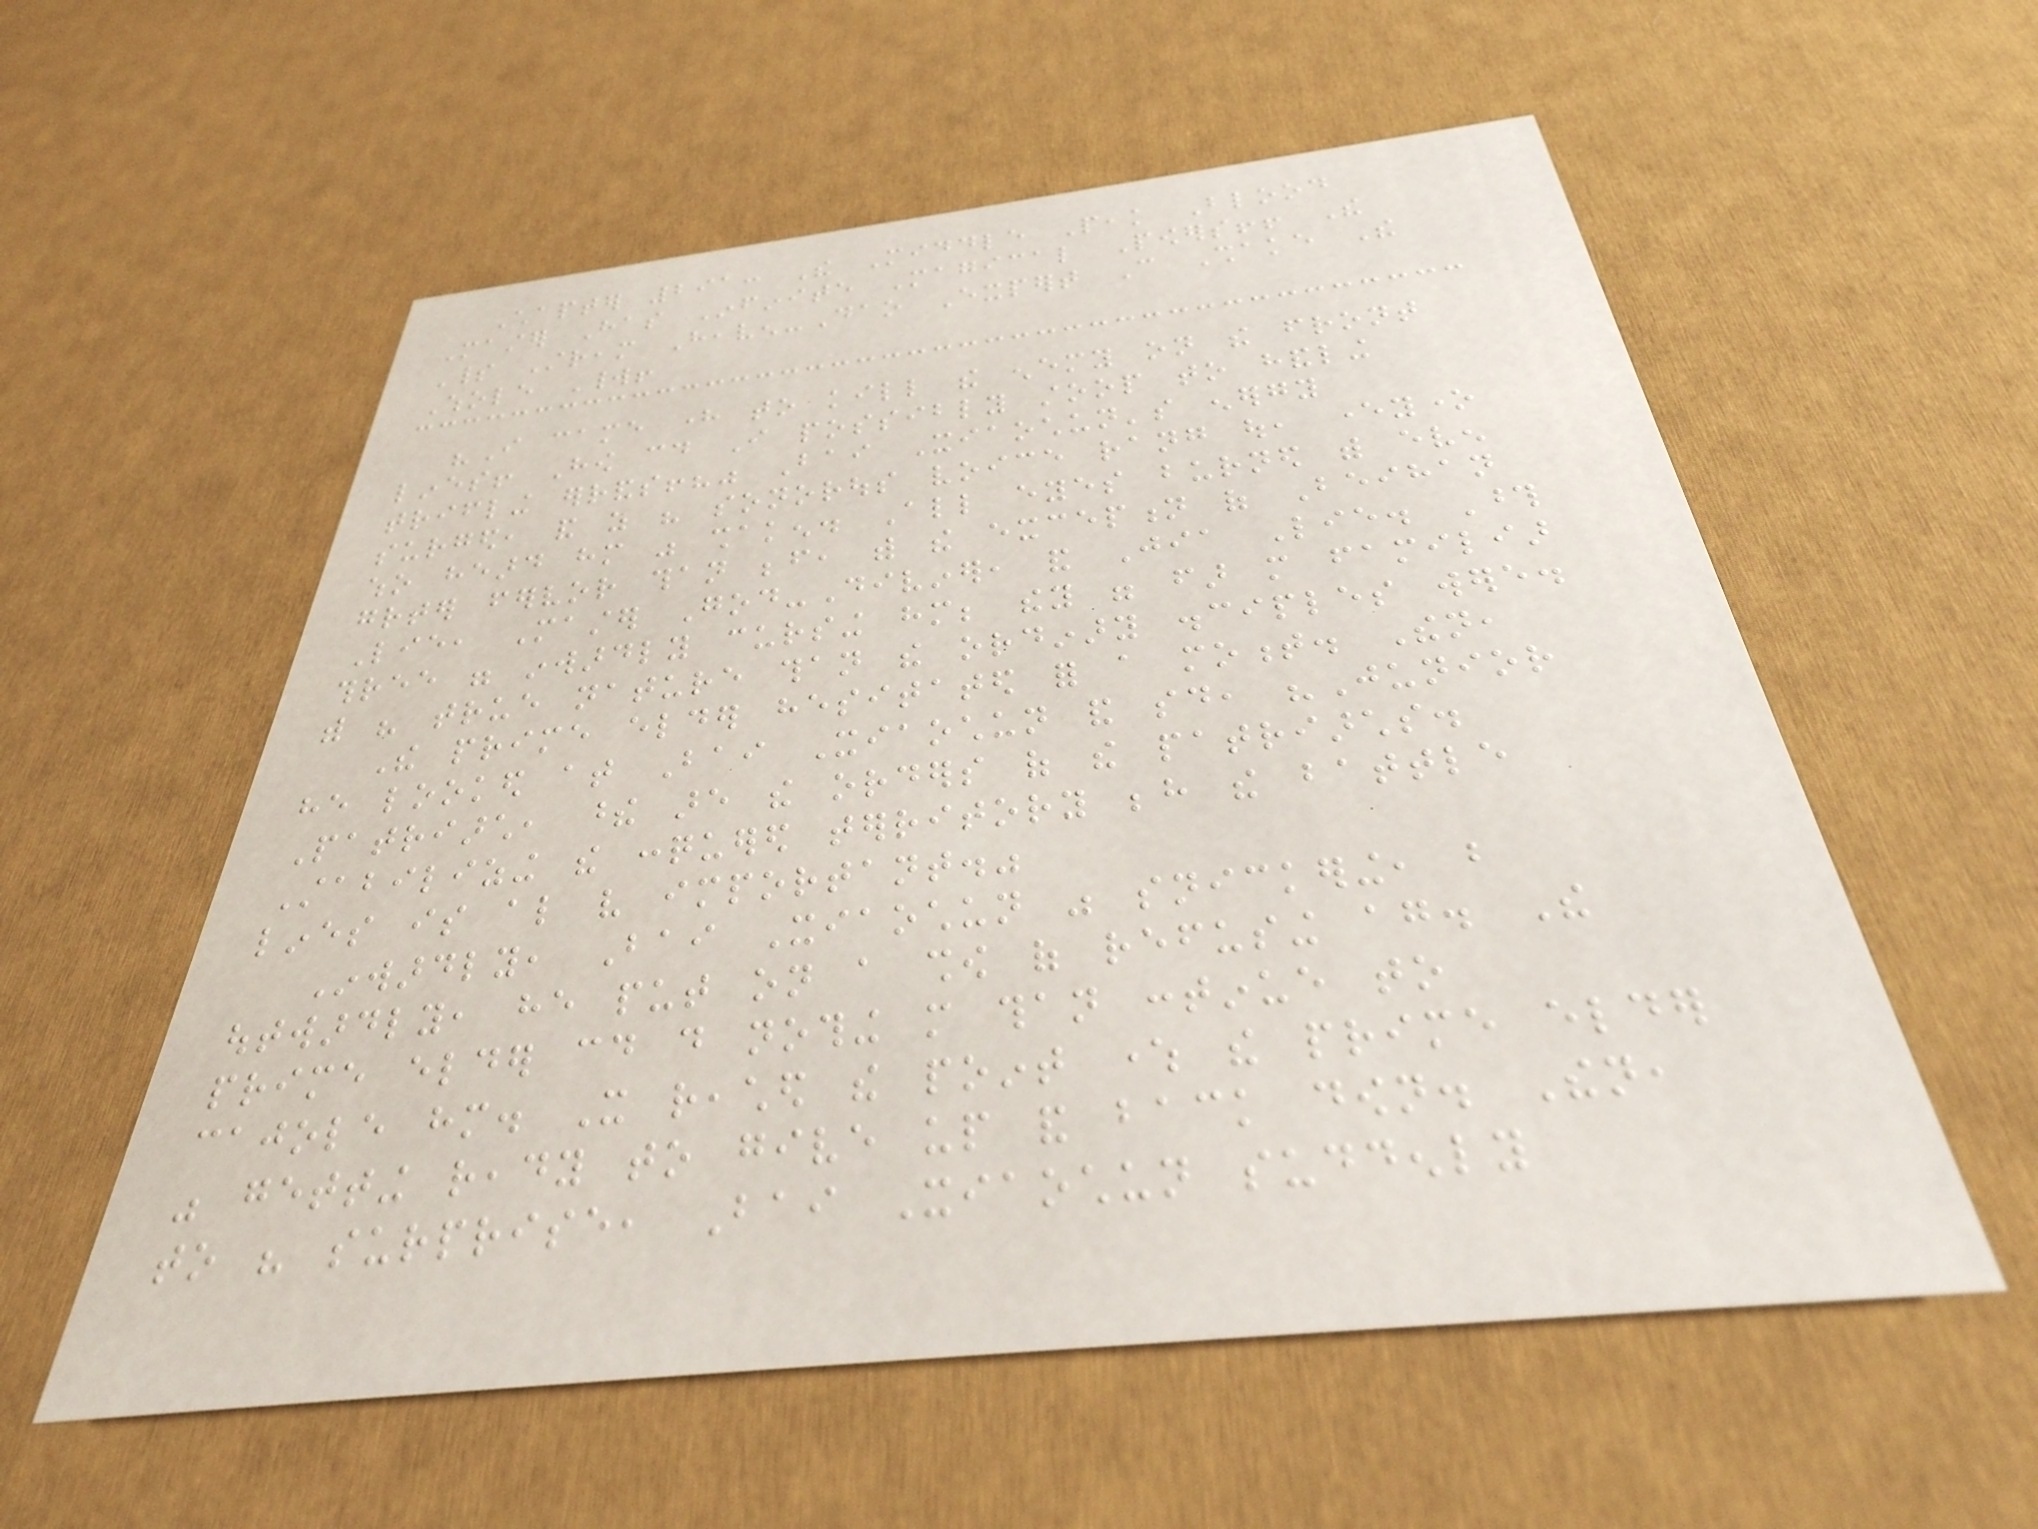Chapter 291: The Middle Peak Blood
Master Has Infinite Magical Powers!! The
Spirit Stream Heaven-Dao Expert Can Shake The
Whole World!
"I came here to kill the enemy on the front
lines! How could I possibly stoop to handling
trifling errands!?" Bai Xiaochun's energy
surged, and as his sonorous voice rang out, everyone
who heard him was shaken. All eyes burned with even
greater fervor than before, with the exception of Beihan
Lie, Master God-Diviner, and Jia Lie. Those
three were inwardly cursing him; they were far more familiar
with his true nature than the ordinary disciples were.
The prime elder hesitated for a moment. Then,
he looked at Bai Xiaochun and said, "Junior
Patriarch, these are the orders of the patriarchs.
Stabilizing the conquered territory behind the battle
lines is also very important."
Inwardly, Bai Xiaochun was snickering, but
outwardly, he put on a show of refusing again. The
prime elder could do nothing more than continue to
cajole him. It reached the point where the prime elder
was getting ready to give up and back down. Then,
to his surprise, Bai Xiaochun suddenly
